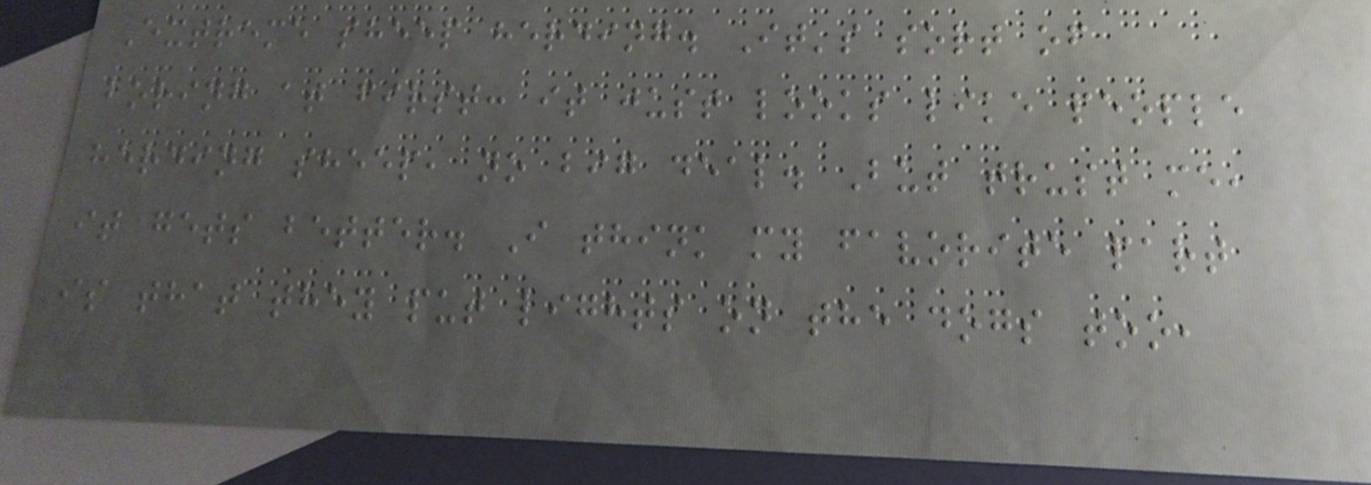Extreme sheep herding. It's sort of
boring at first: it just looks like people
herding sheep, no big deal. But trust me,
it gets better. I think my favorite part
is that they put lights on the dogs too,
